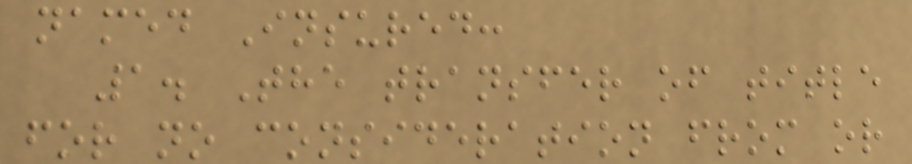named Insured:
1. The transfer of title
for no consideration from or
